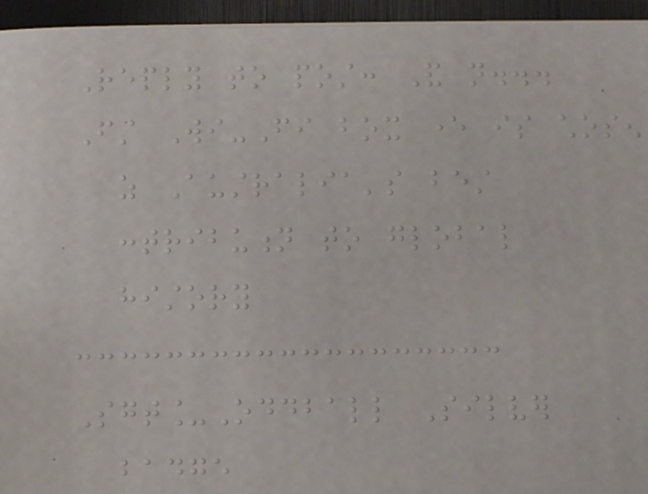Reply to post: And not...
First Wi-Fi box ever is chosen
as Australia's best
contribution to global
history
Sgt_Oddball Silver
badge
